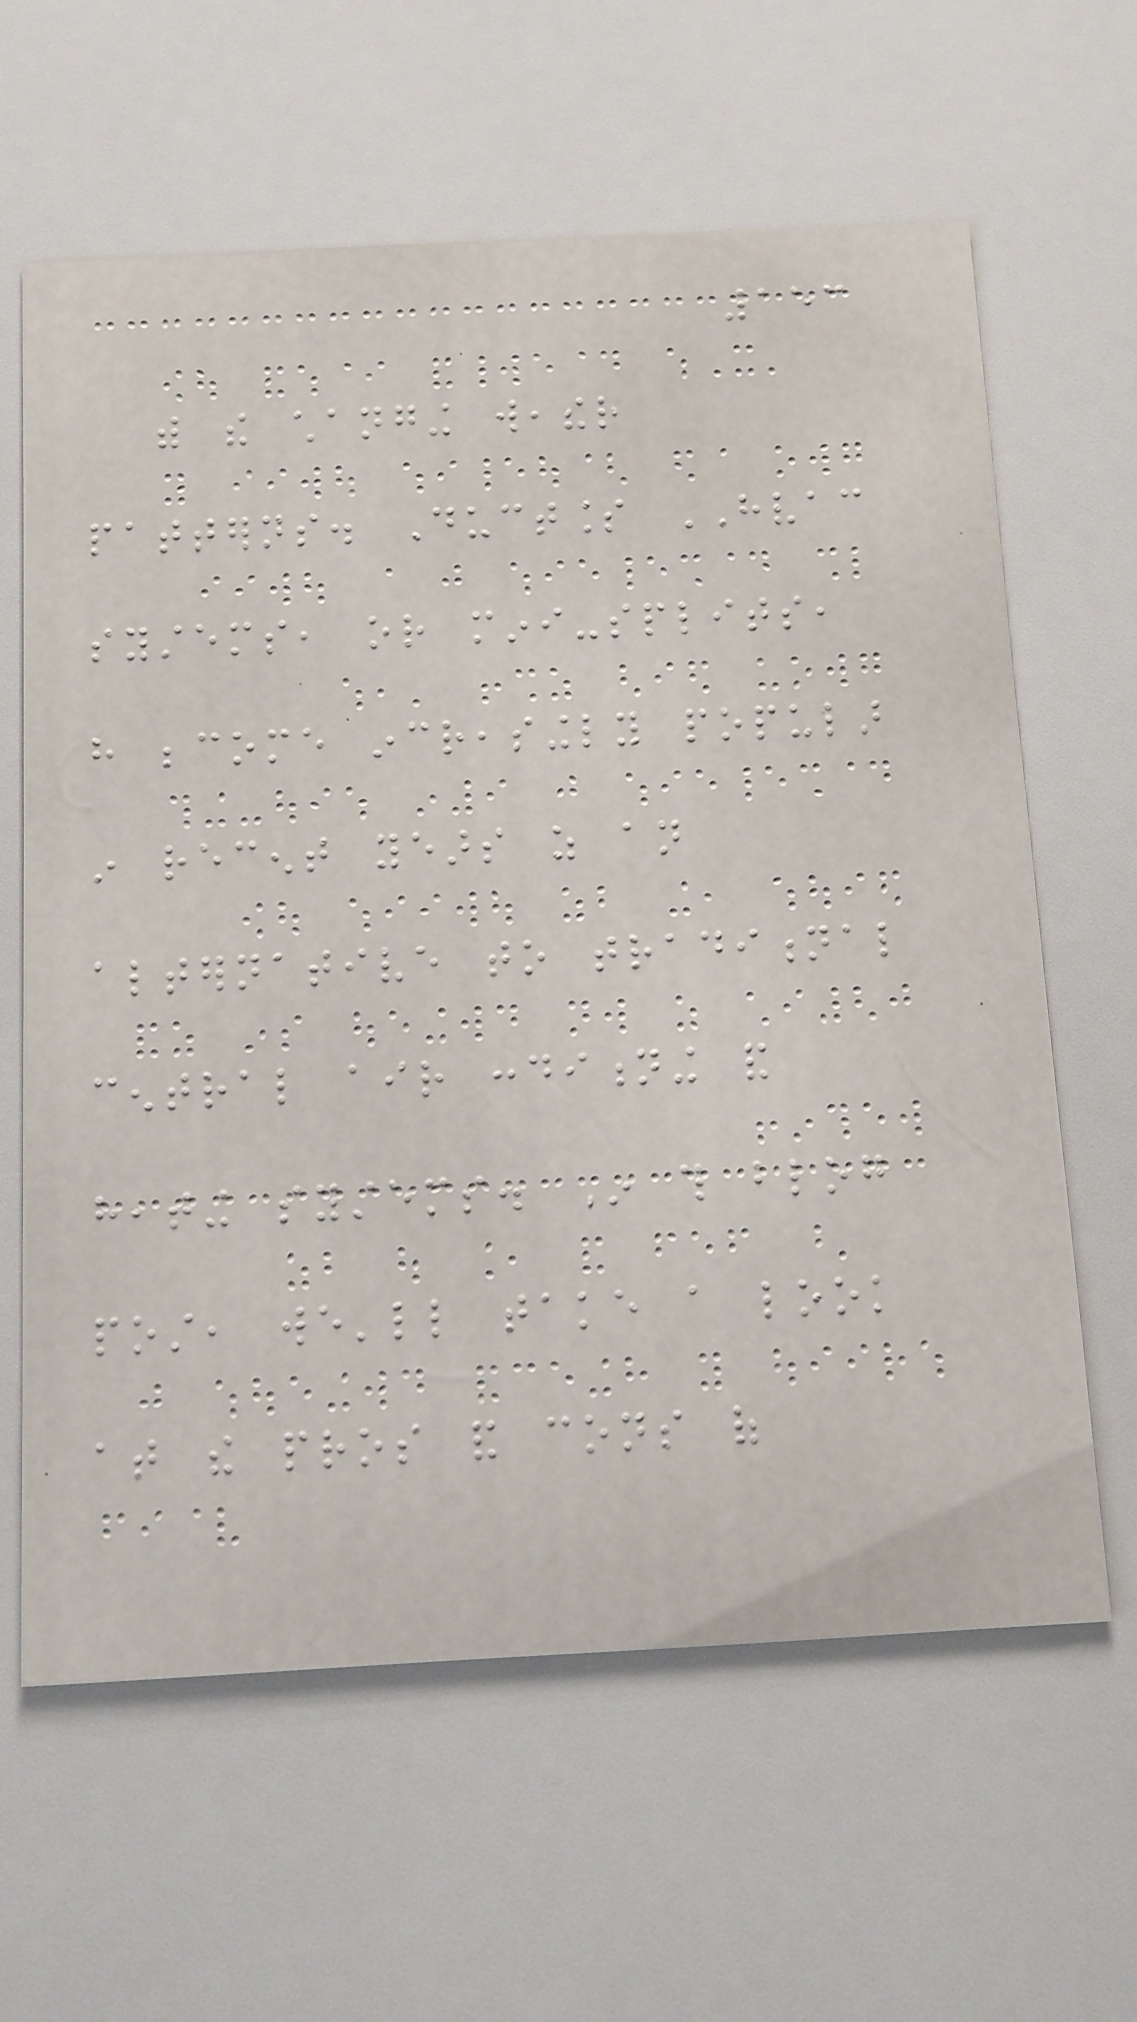153
with the changing weather
patterns. Ductless HVAC
systems, or mini-splits,
have become increasingly popular
in recent years as an
alternative to traditional
central air conditioning and
heating systems. In this blog
post, we'll take a look
at the pros and cons of
